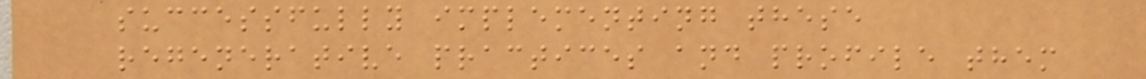successfully implementing these
regenerative practices and profile them
